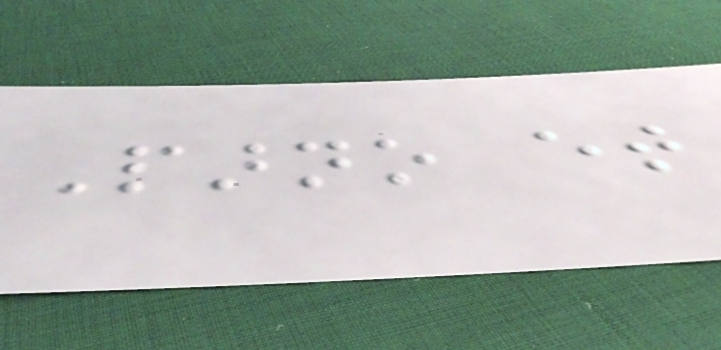Parno et
